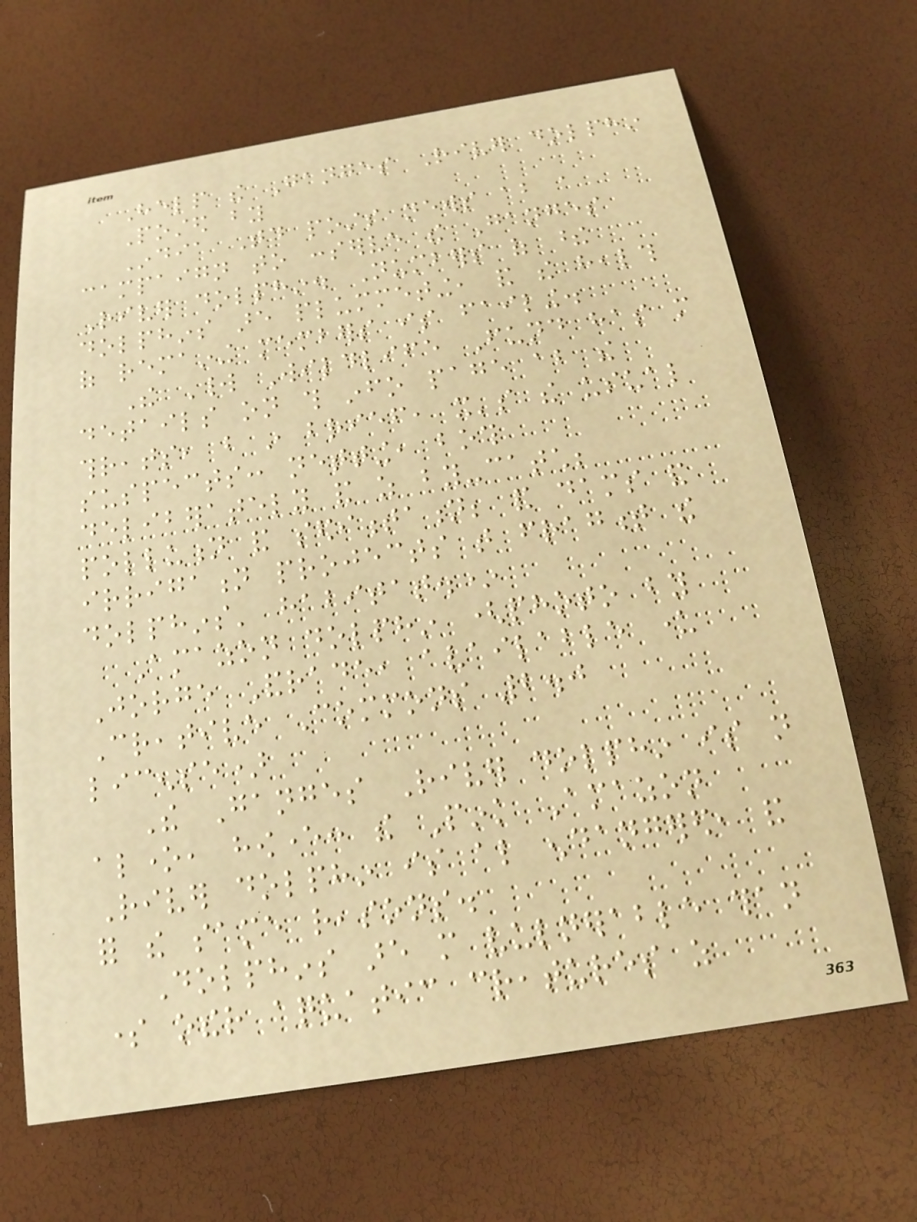Help the Ganges River dolphin
Posted by
India Today posts news about a
campaign to conserve the Ganges
River dolphin. Numbers of these
dolphins are plummeting, and the health
of remaining members is failing.
The World Wildlife Fund has more
details on this info page about the
threats, but in brief, it's the usual
suspects: netting, both
deliberately and as by-catch;
pollution and sedimentation; and dams and
irrigation projects that fragment the
dolphins' habitat.*
Amazon dolphin (photo by
Jorge Andrade, available under
Creative Commons 2.0
license)
The Ganges River dolphin is not
alone, however: the Pink Amazon
River dolphin is also endangered, and
for the same reasons.
Dolphins are more vulnerable than
some other aquatic creatures as
